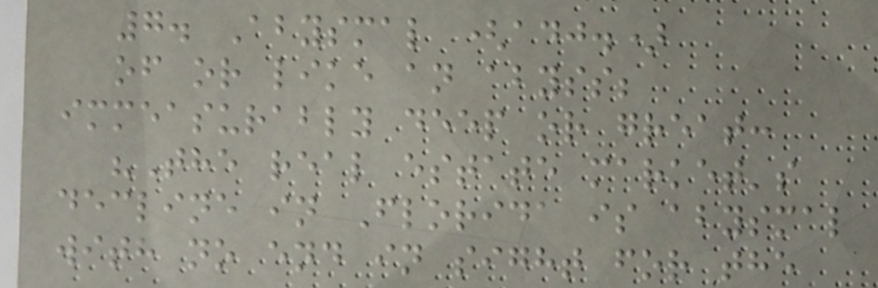7. Abysmal (adj.)
of or like an abyss;
immeasurably deep or great:
"The real estate market's
decline in Florida is abysmal
with no end in sight for the
